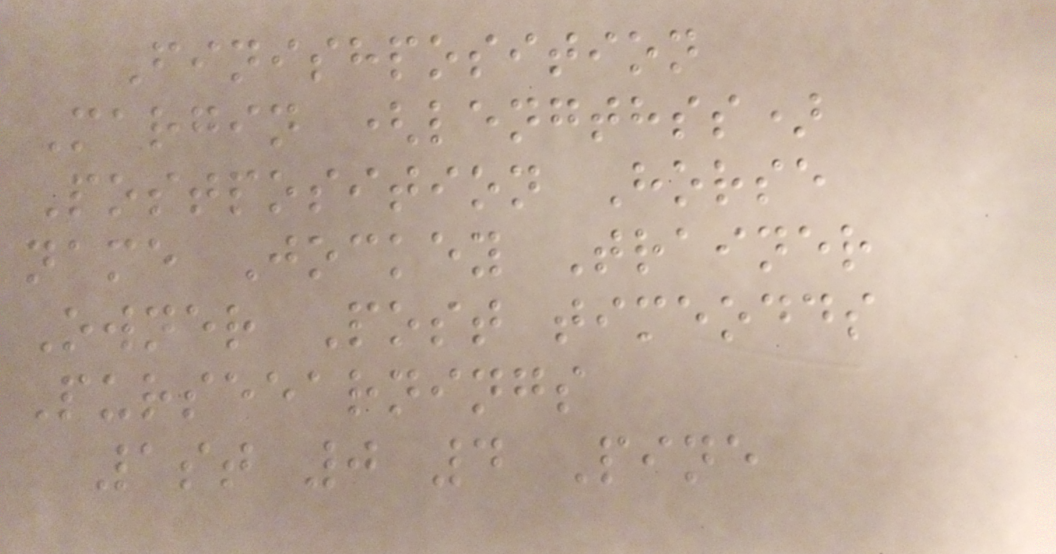Finishposition
Margin (lengthss)
Postposition Horse
name Jockey Trainer
Owner Post timeodds
Purseearnings
1st 0 4 Pine
